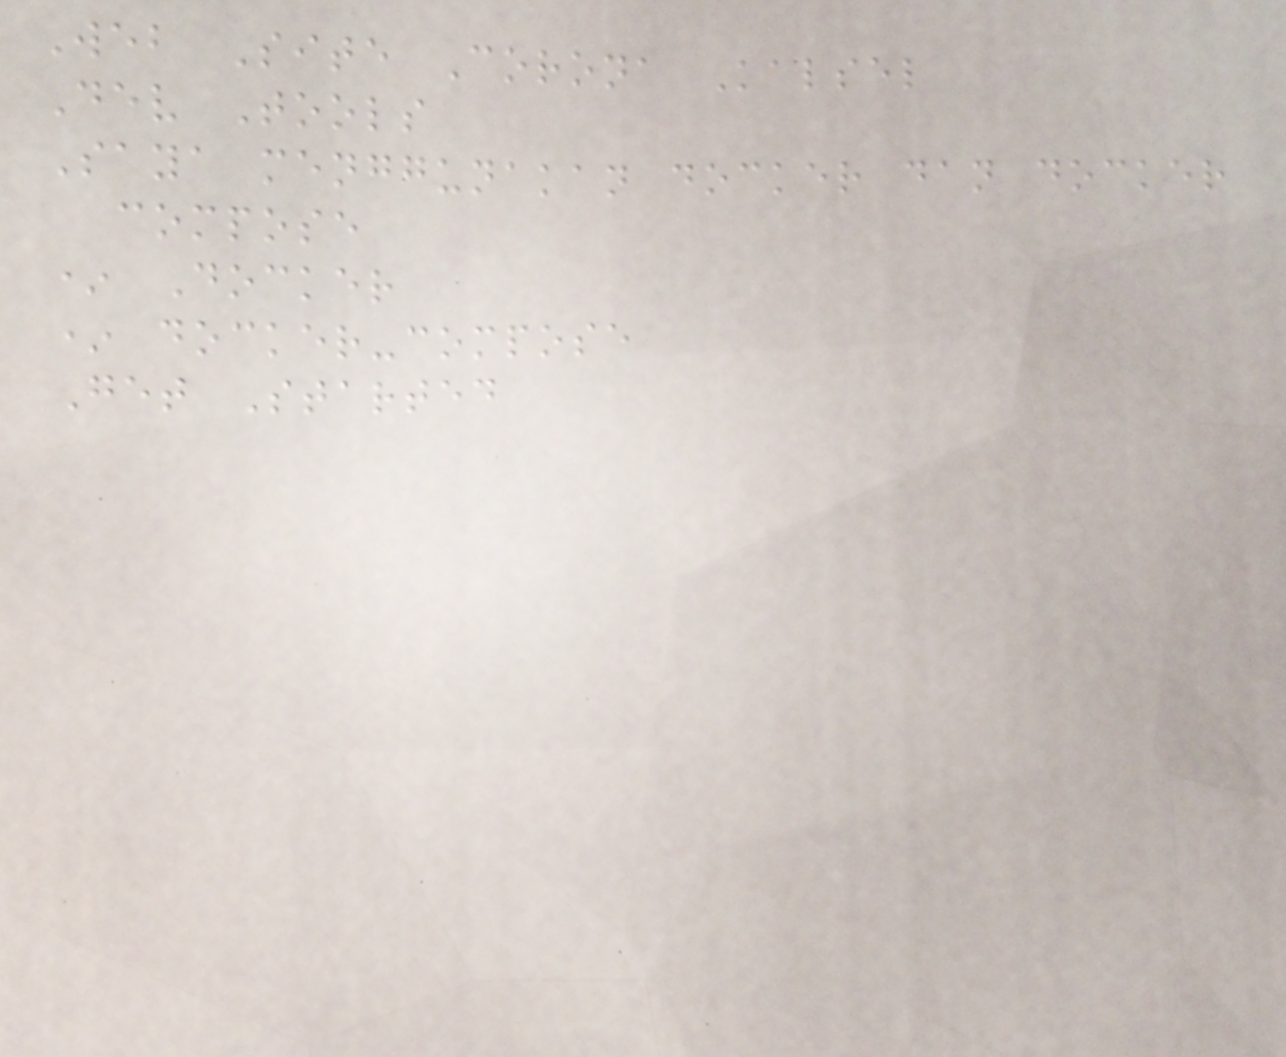Web Site Corona Kalsel
Dev Tools
Saya menggunakan docker dan docker
compose
* Docker
* docker-compose
Get Started
